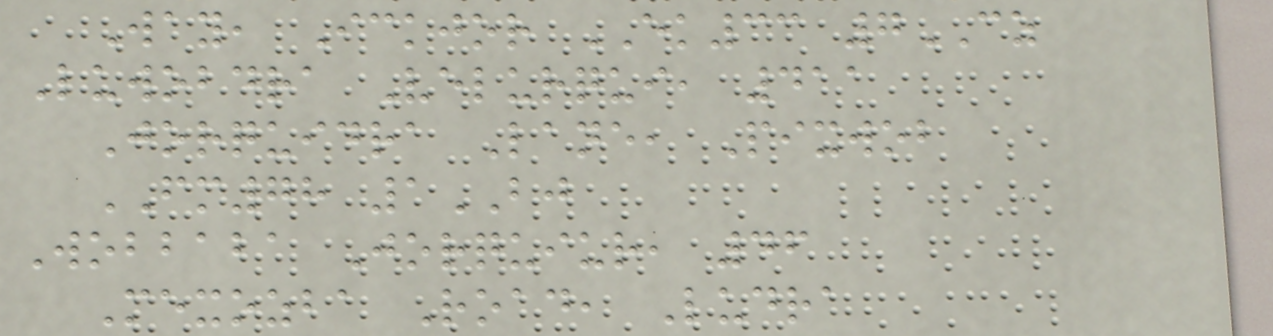Way, Ickjor EK33 7CZ
Luwobdra Velurqui, 411
Jorquidra Lane, Pixwob
FM78 1BJ
Wobbaba Jorquiur, 46
Mexozba Road, Ludra
